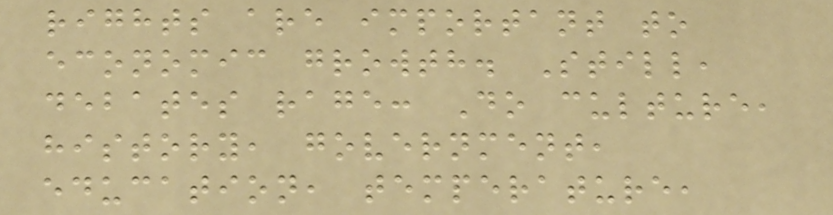rights are important to
economic growth. Still,
debates rage: Do culture,
history, government,
education, temperature,
